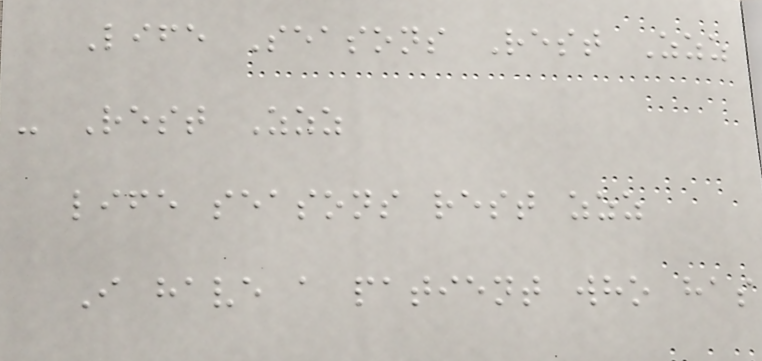Life Seasons Rest Zzz
- Rest Zzz
life seasons rest zzz
I have a patient who has
